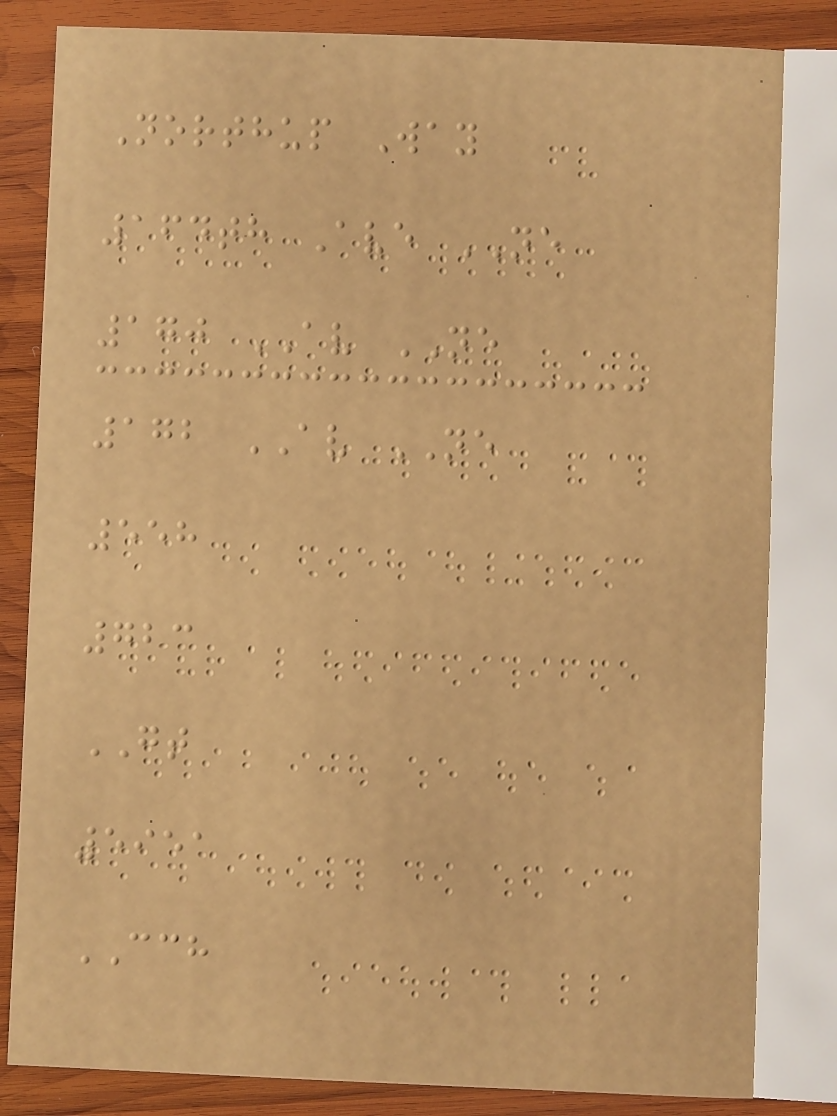Northup Way
164th Ave NE
170 AV NE
172 AV NE
558
723
GT
5951
CCH
